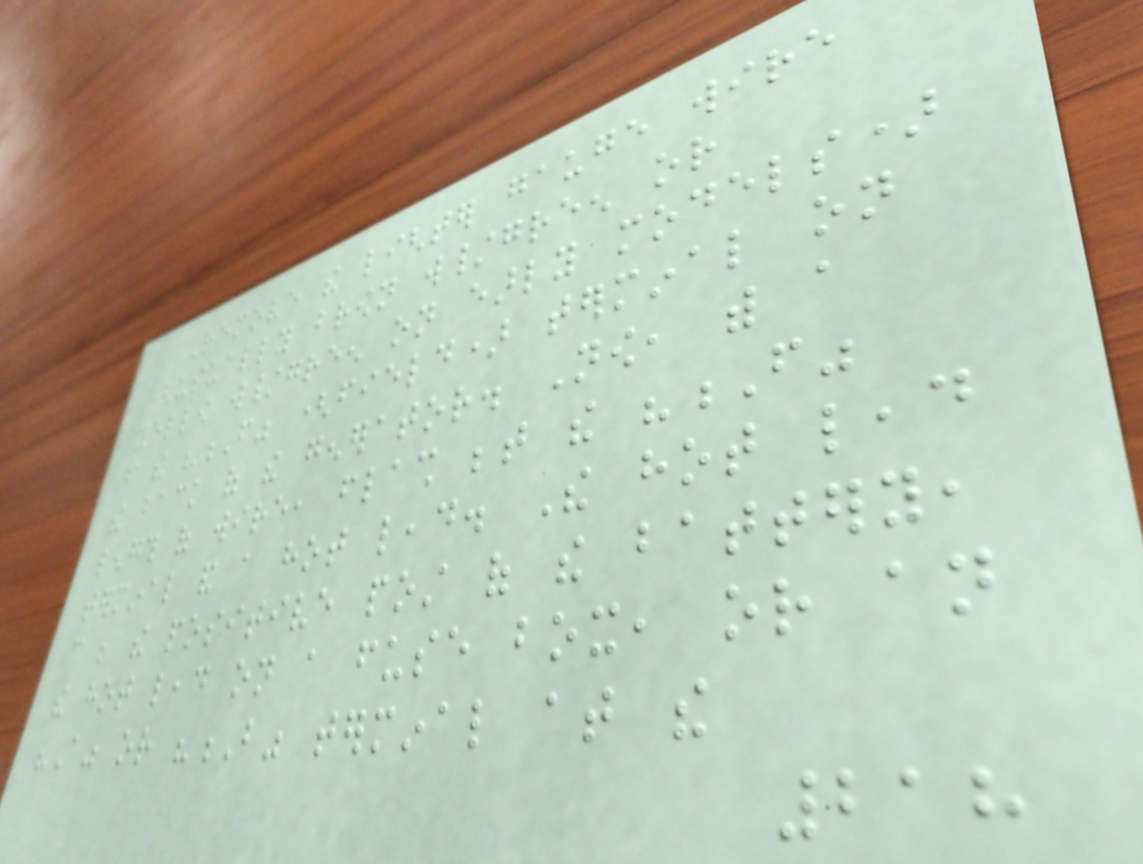Remove the lighter gauge wire
(usually brown w/green or
yellow w/green on early models)
from the "F" (field) terminal on
the back of the generator. Now, with a
length of wire, flash between the "F"
terminal and a hot lead. The hot lead
can be the positive post of the battery,
the hot lead on a fuse box, or an
"A" or "B" terminal at the
218
